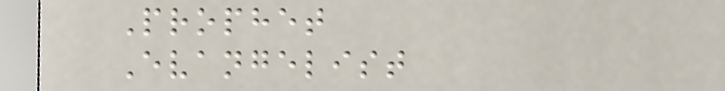Prophet
Evangelist
